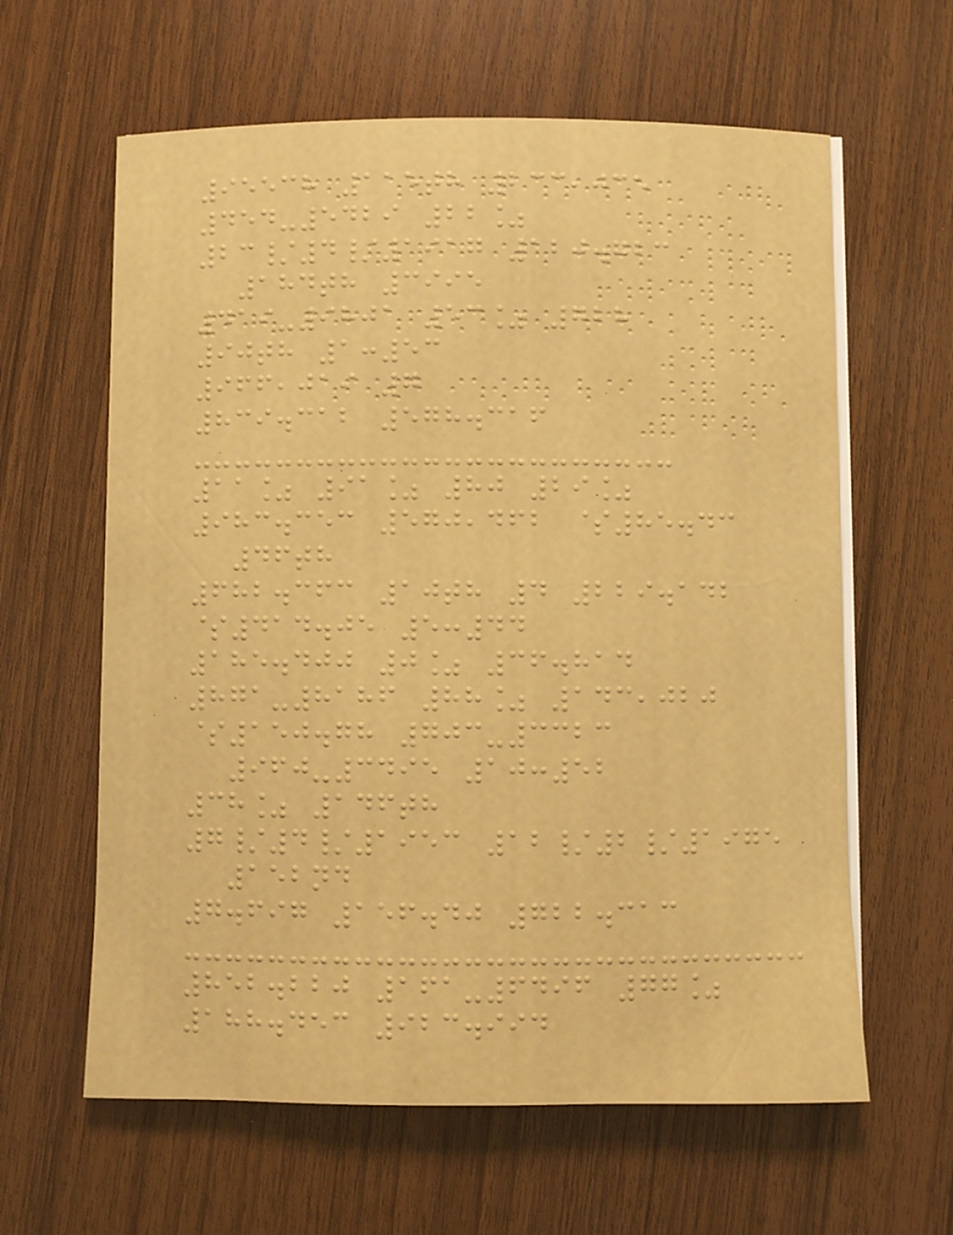95538 115th 233,035
454-5429 22%
23/4/1917 120.723
184th 3995
419-9801 53% 728
90th 1:53
966,019 7
839.312 578.316
11% 91% 80 29%
983.353 570,462 $85.43
46th
682.363 10th 4 229.142
$414.05 5:44
185.400 0% 36.814
871-8186 88% 143,020
$150.78 703-3323
960-3495 10:52
38% 146th
7/4/1953 12/2/1975
152nd
7.697 156.40 722.313
852.220 161-6496 77%
188.453 923.994
